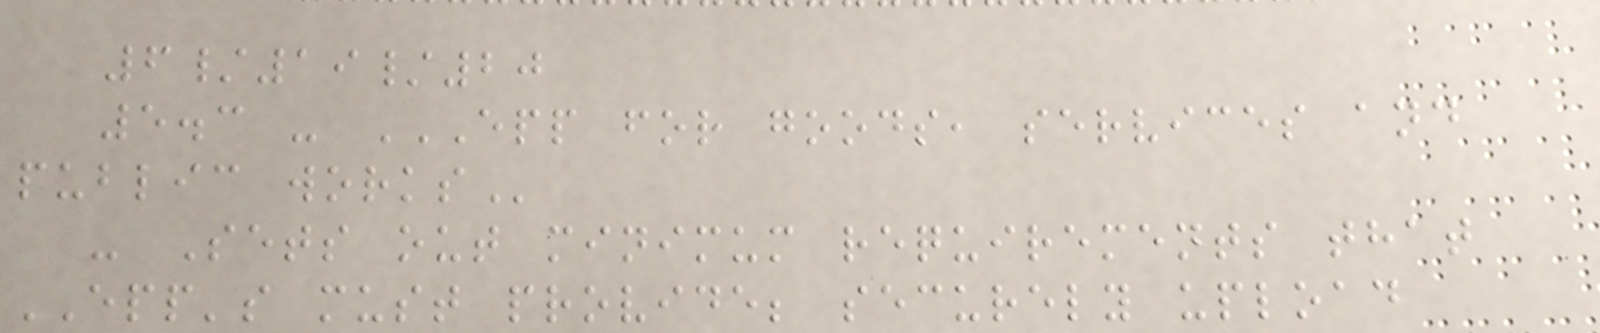6/19/20
5.3 - EPP FOR GOODS, SERVICES AND
PUBLIC WORKS
- Sets out minimum requirements that
EPP's must provide; securely upload
